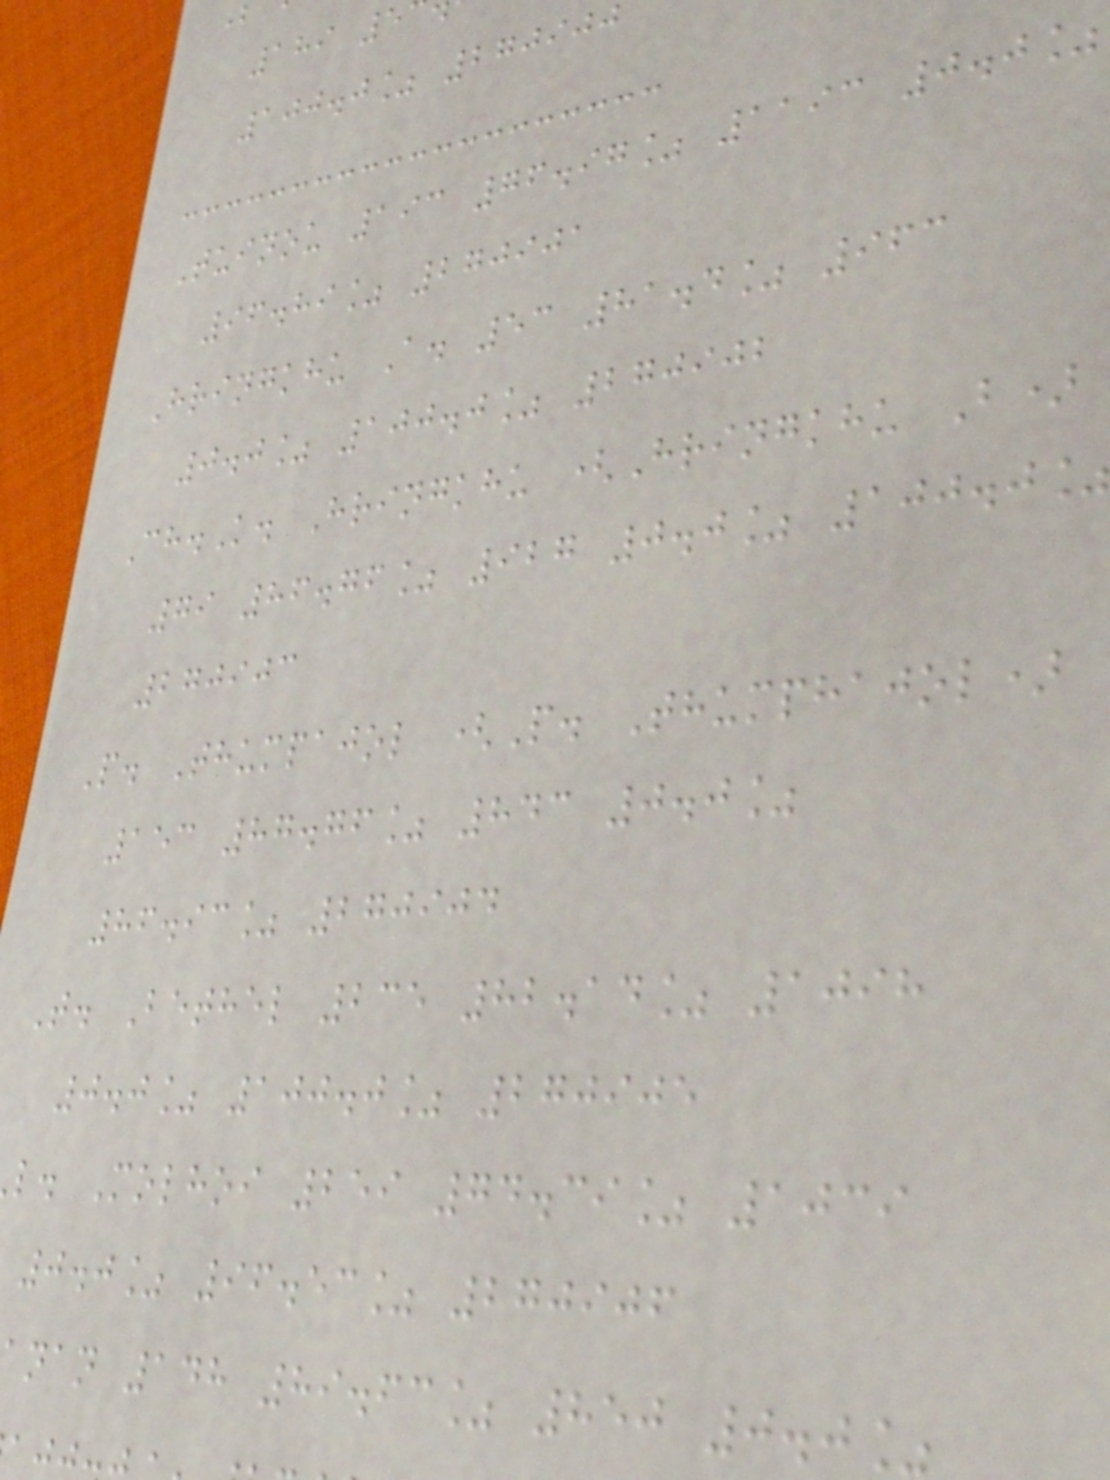189 5
100.0% 270900
Tuinou 193 76.97% 1193 0.0%
96.89% 270901
Hringkhu A. 53 81.4% 963
0.0% 100.0% 270902
Ch.K. Hringkhu (Hringkhu B)
79 86.76% 927 0.0% 100.0
270903
P. Thumpajol (P. Thumphajol)
153 87.76% 843 0.0%
86.93% 270904
T. Bethel 235 82.14% 1098
0.0% 100.0% 270905
l. Molhoi 259 74.39% 1039
0.0% 96.53% 270906
nan 148 89.63% 850 0.0%
